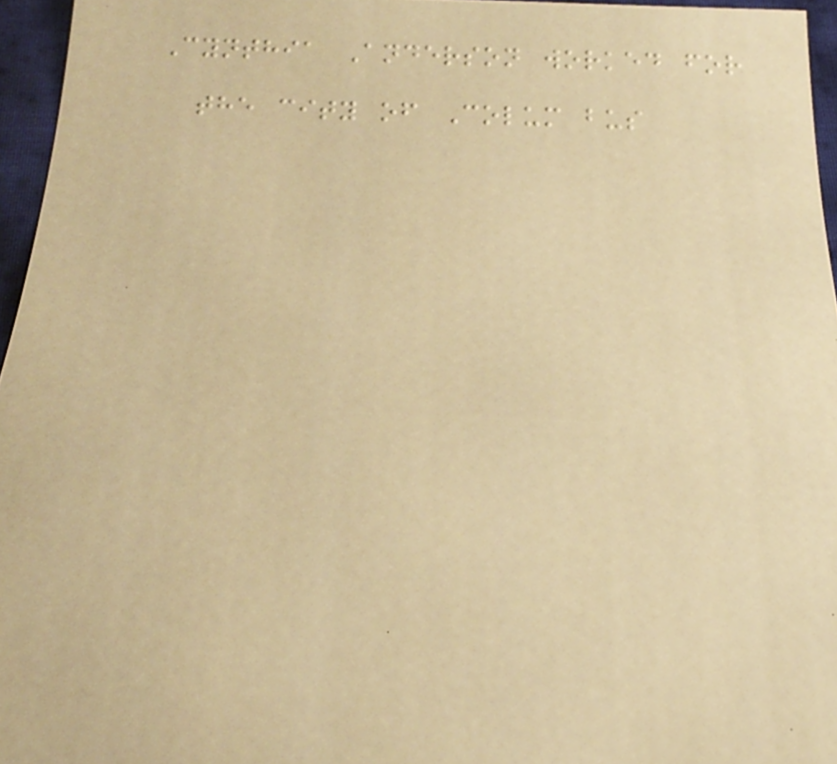Cynthia Anderson worked for
the city of Colum bus
